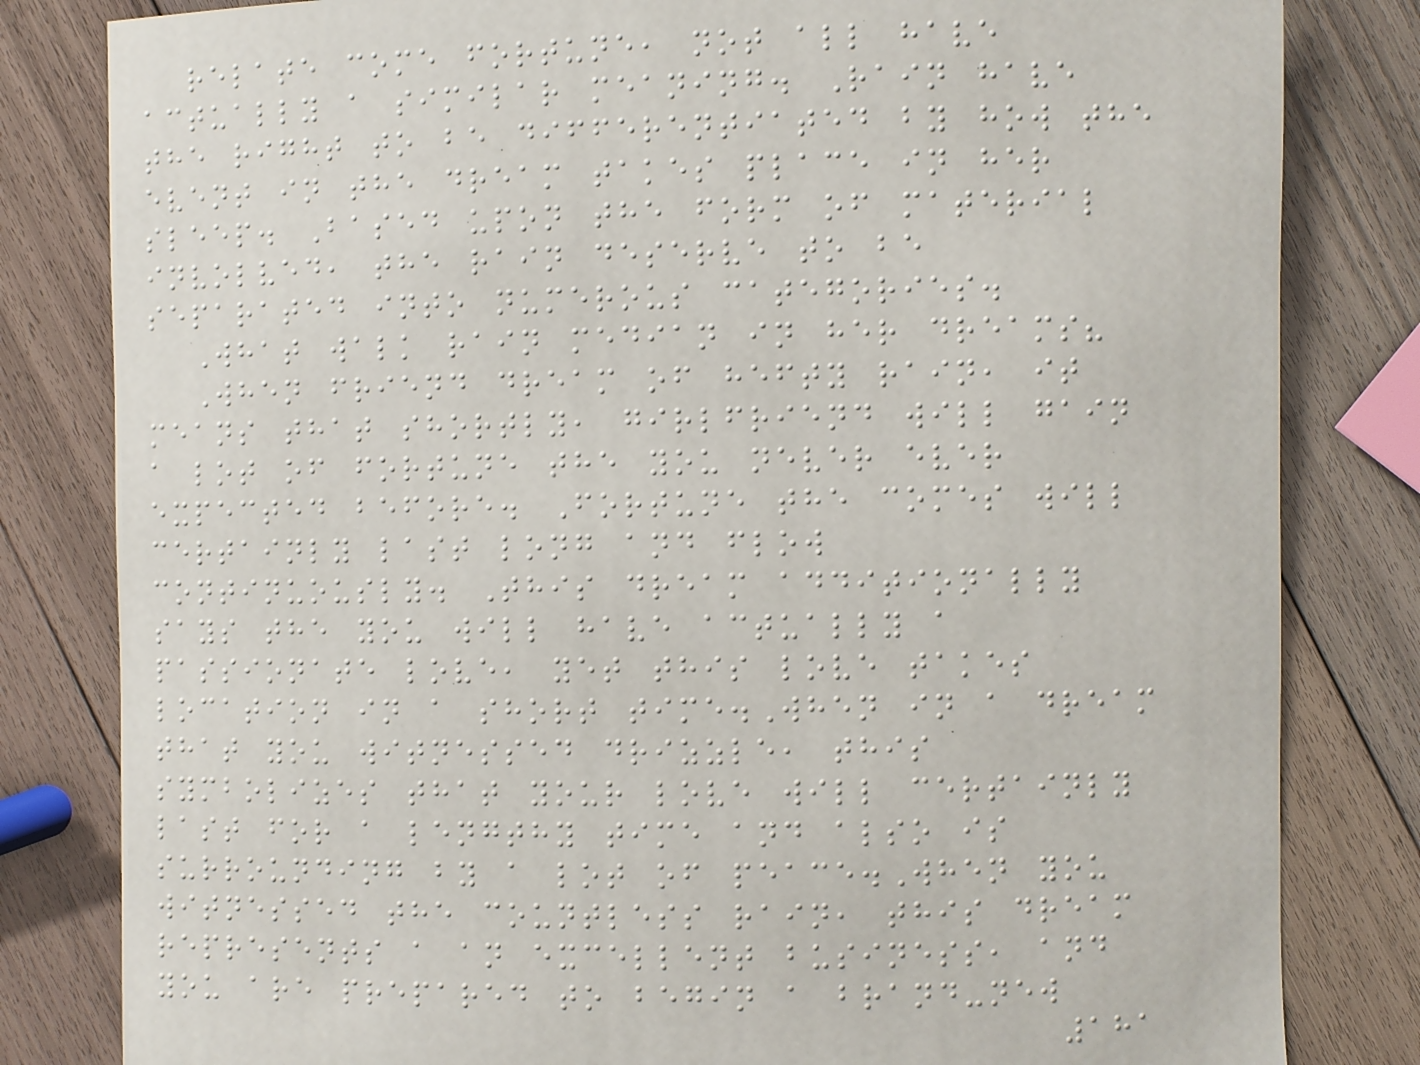relate come fortune, not all have
actually a similar meaning. Rain have
the right to be differentiated by how the
event in the dream takes place in her
sleep. Based upon the form of material
involved, the rain deserve to be
separated into numerous categories.
What walk rain median in her dreams?
When friend dream of hefty rain, it
means that shortly, girlfriend will gain
a lot of fortune the you never ever
expected before. Fortune the comes will
certainly last long and flow
continuously. This dream additionally
says the you will have actually a
passionate love, yet this love takes
location in a short time.When in a dream
that you witnessed drizzle, this
symbolizes that your love will certainly
last for a lengthy time and also is
surrounding by a lot of peace.When you
witnessed the countless rain, this dream
represents a an excellent business, and
you are prepared to begin a brand-new
181
